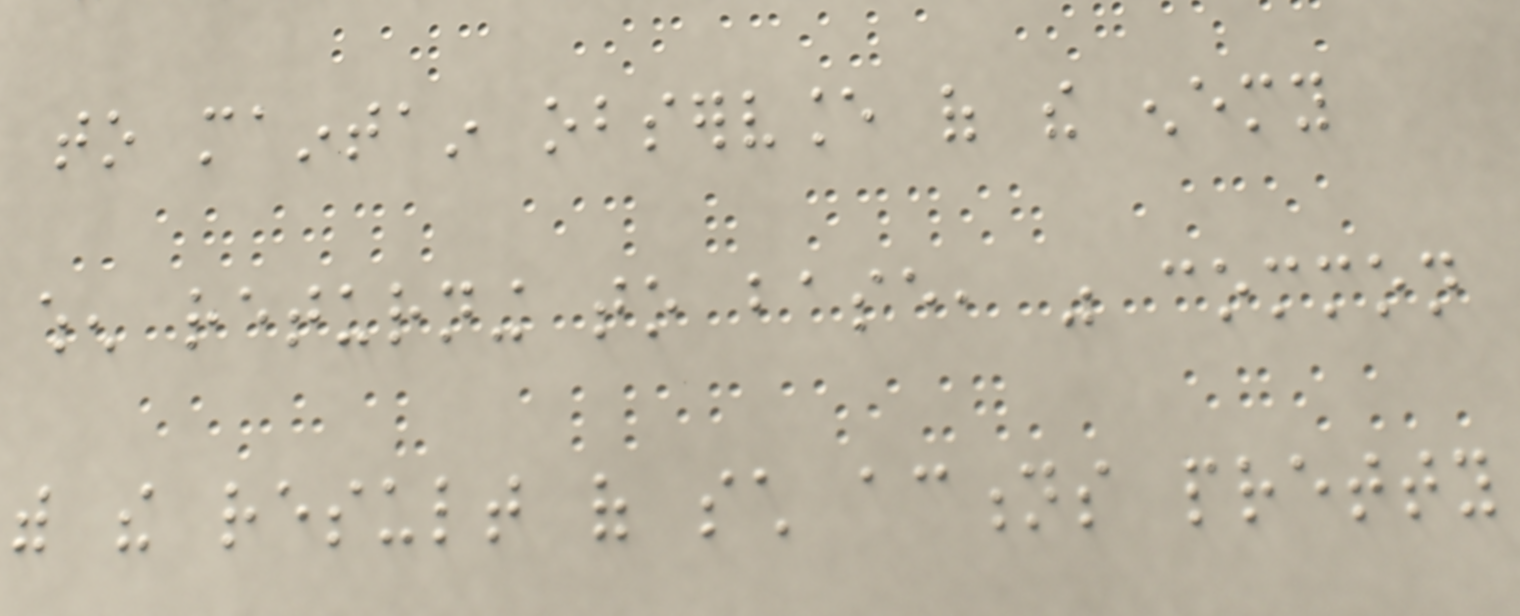to maintain observance of the enemy
when returning to base, was common
with the result of such actions pretty
